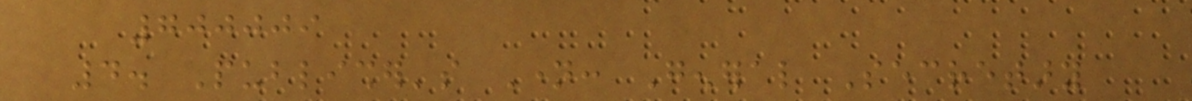700009
4. Publisher's Name: General Secretary
